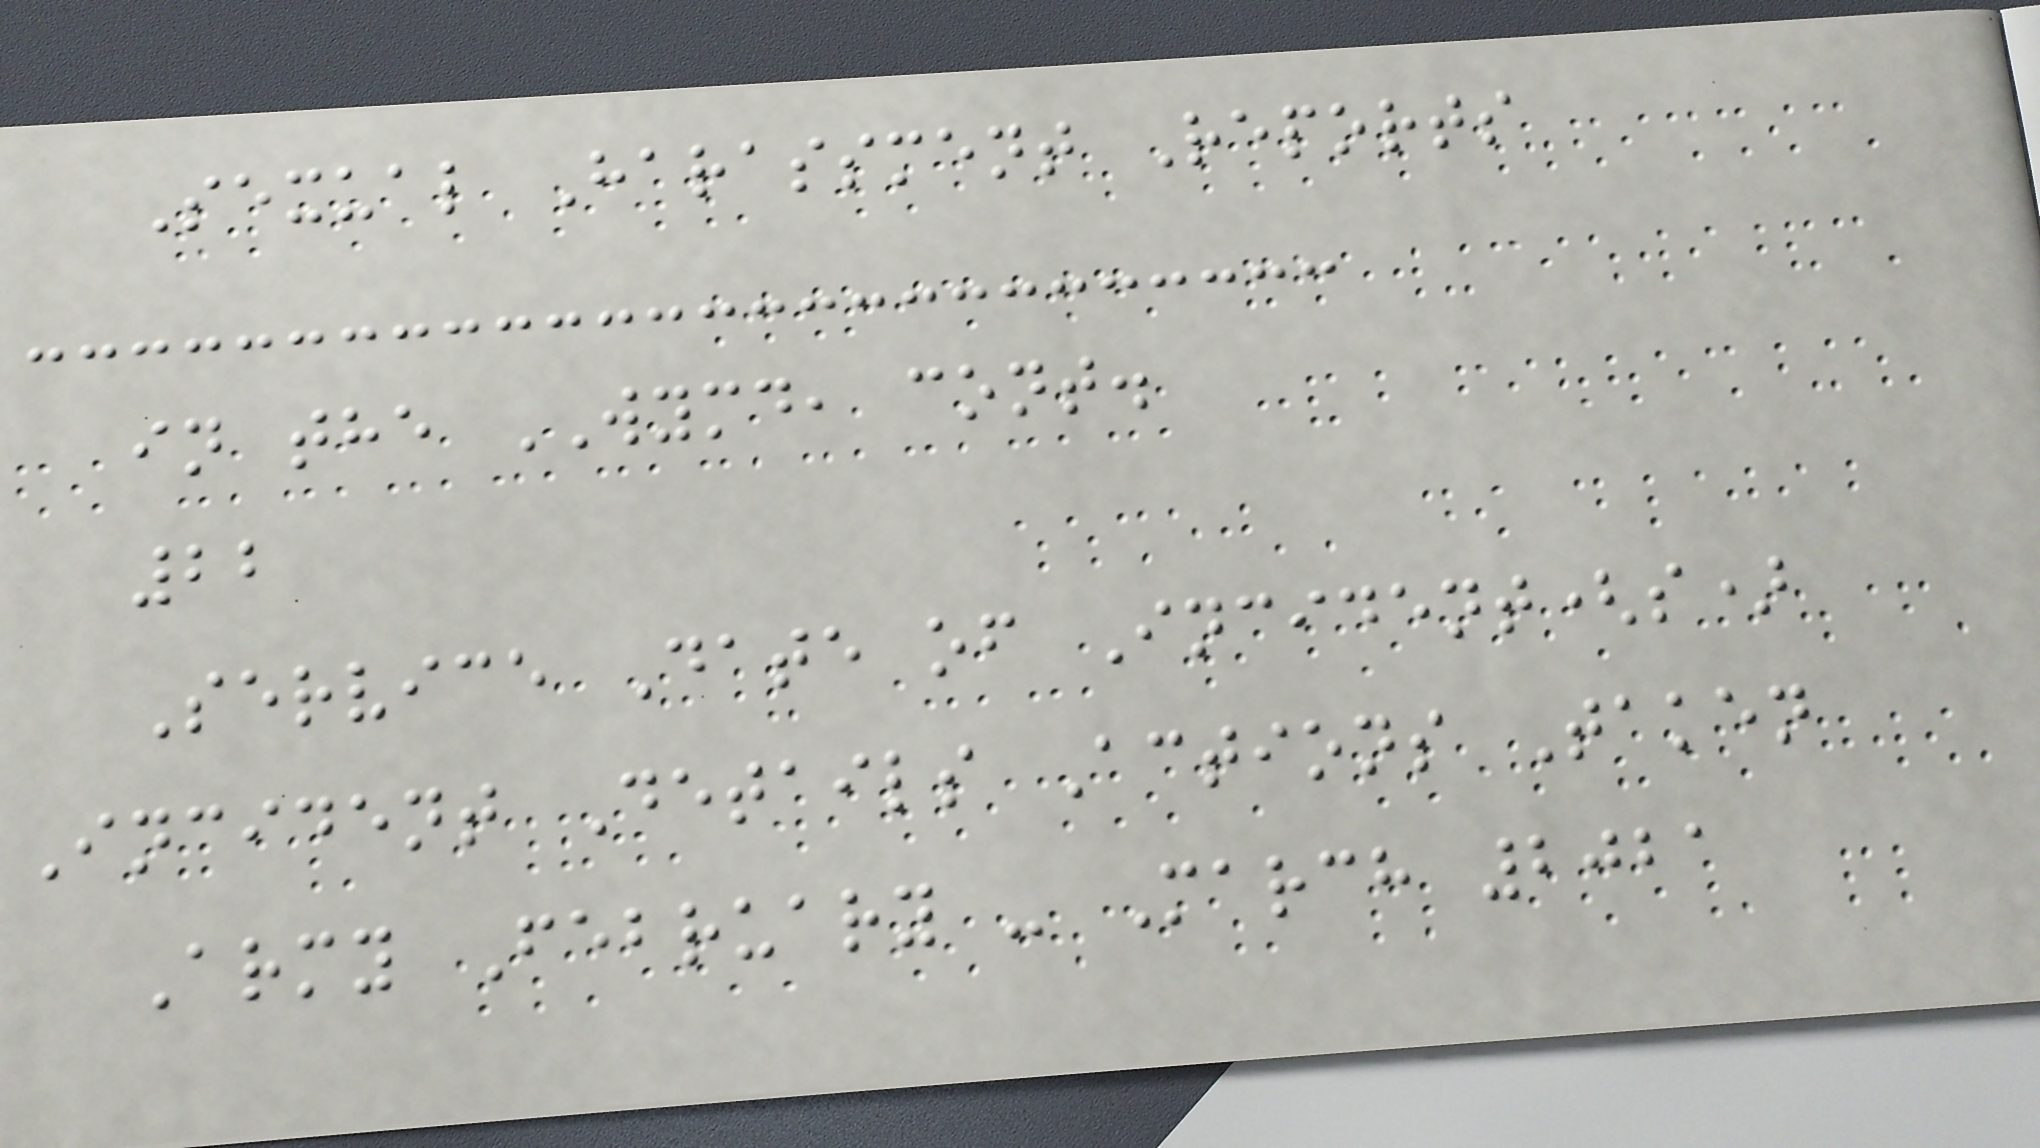Sexual Harassment Reports
in the WYMD, cont.
22
Service Date of Incident(s)
Incident Details Actions Taken
Army February - March 2021
